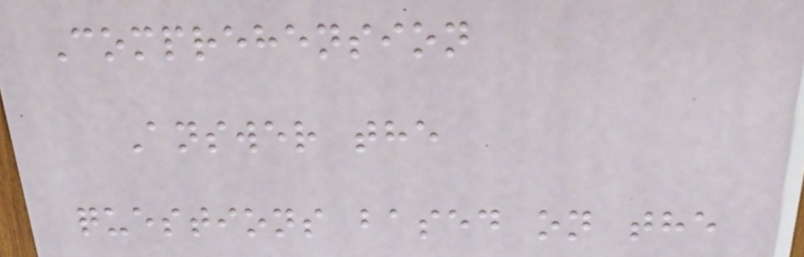Comprehension
Answer the
questions based on the
